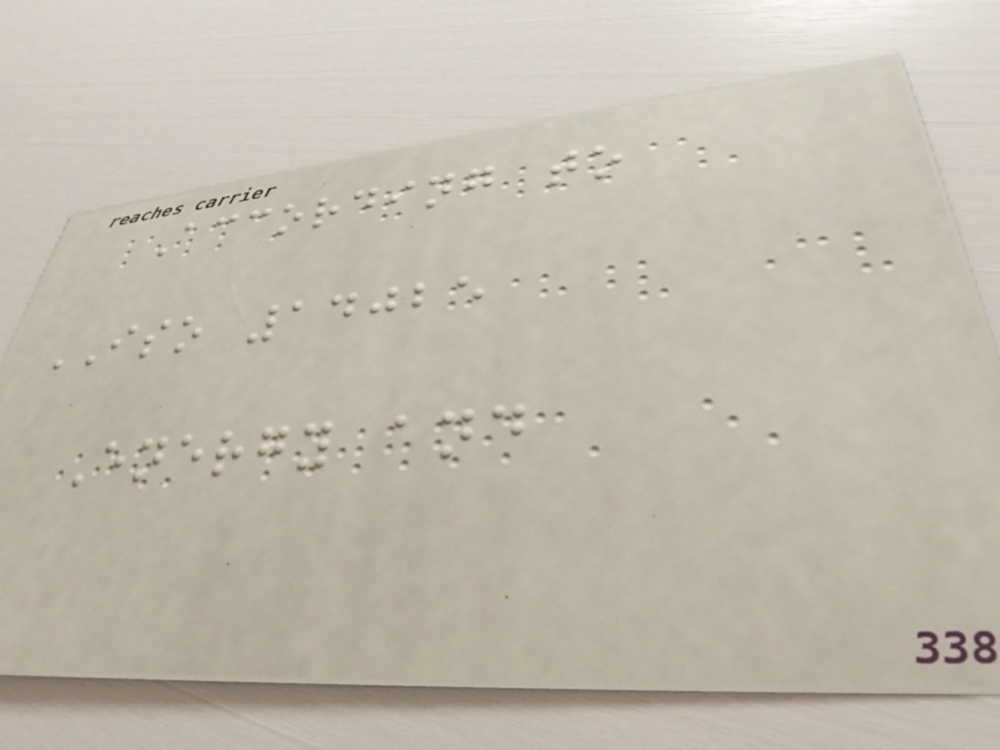According to
ISO 14025
Energy and
